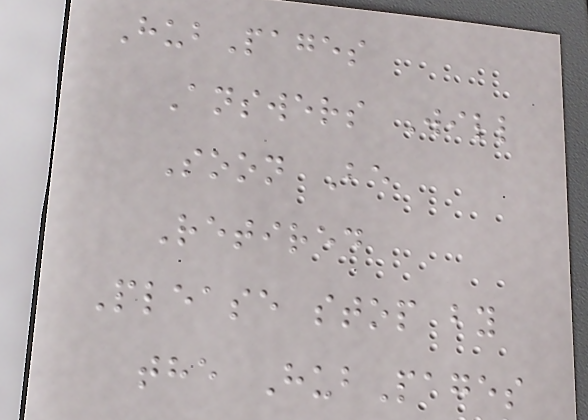HubPages
Answers Will
Soon Be
Retired
Please stop by
the HubPages
